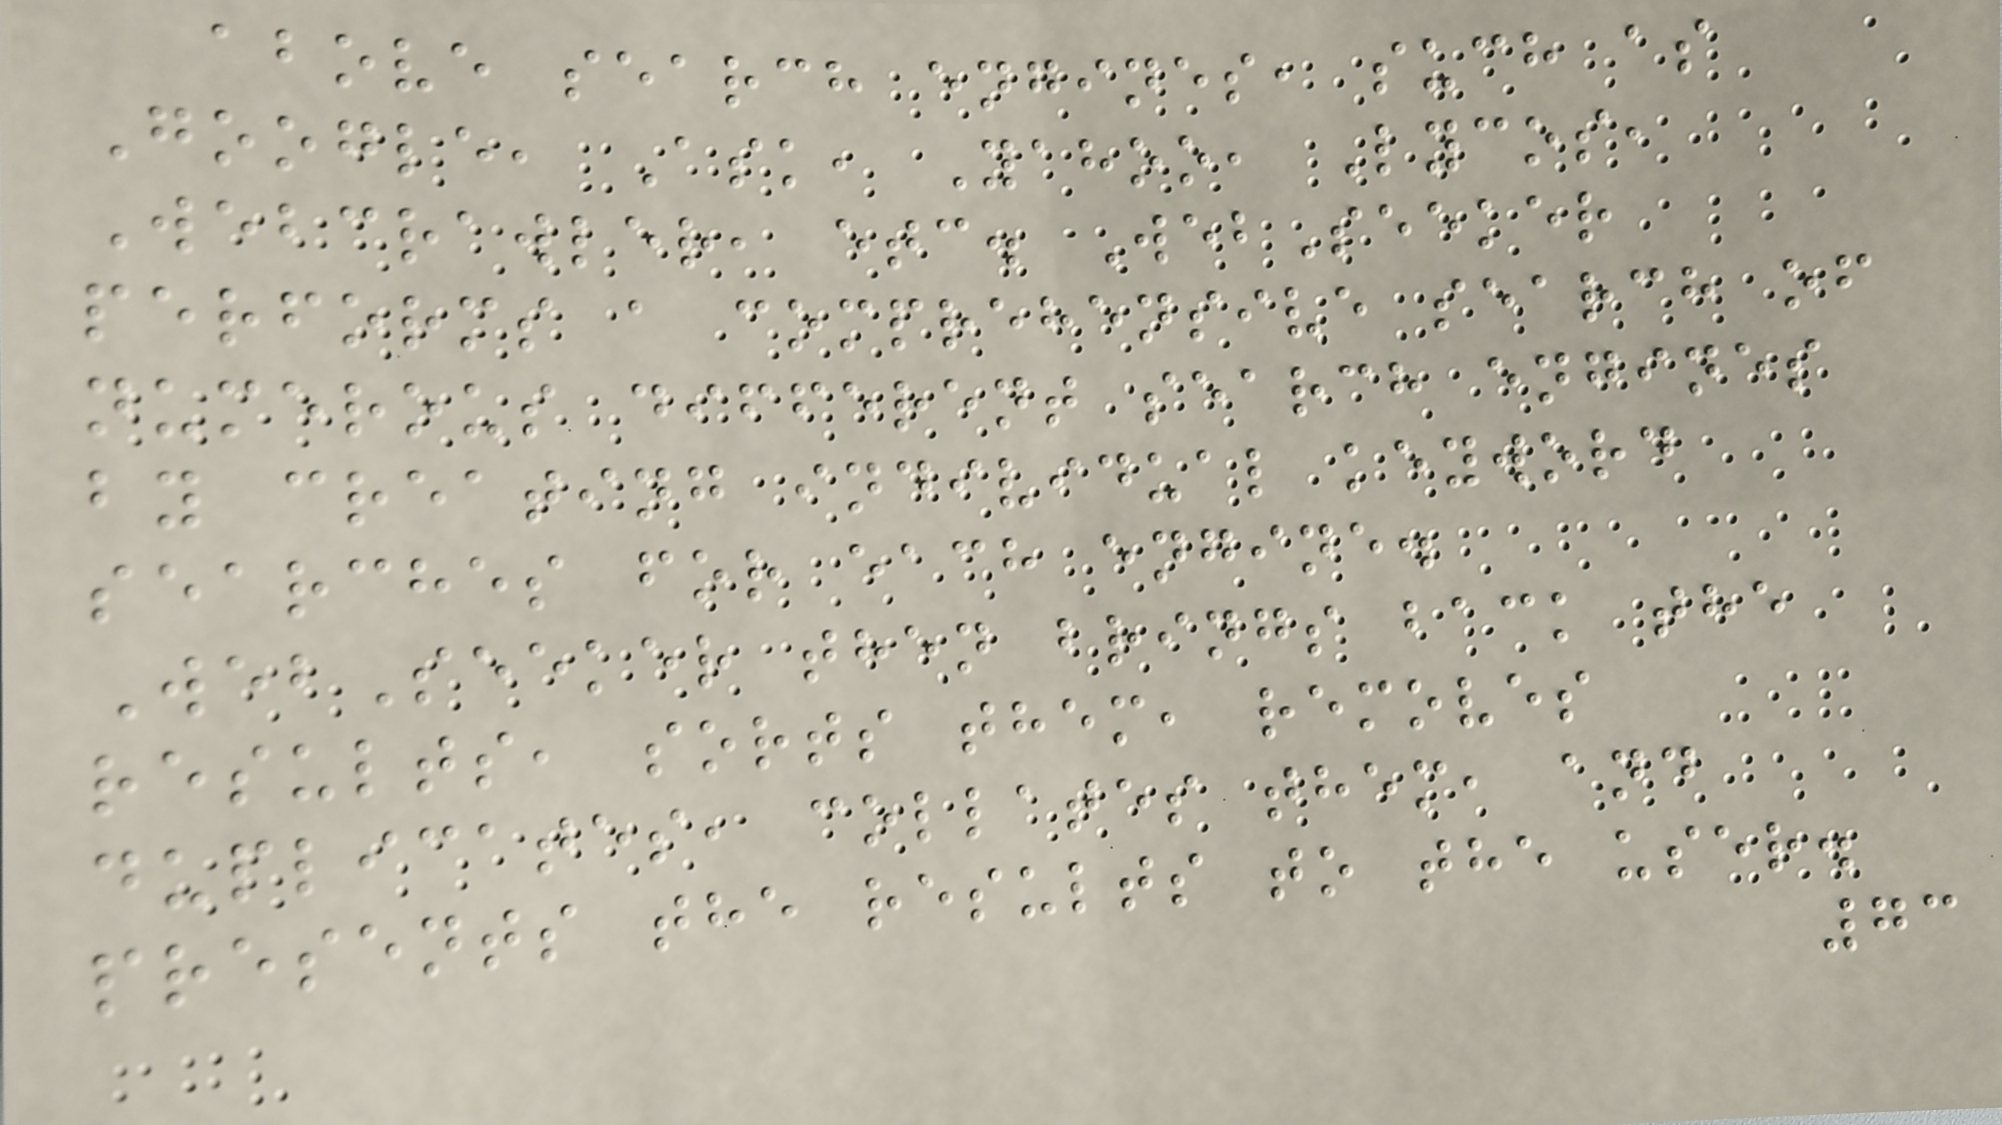above search engines, such as
Google, Ask, Yahoo, Lycos,
Webcrawler, etc. WebSeeker
performs a comprehensive search of
numerous different search engines
by creating individual keyword
searches for each engine.
WebSeeker then brings back the
results, sorts them, removes
duplicates, collates them, and
presents the results to the user.
73
